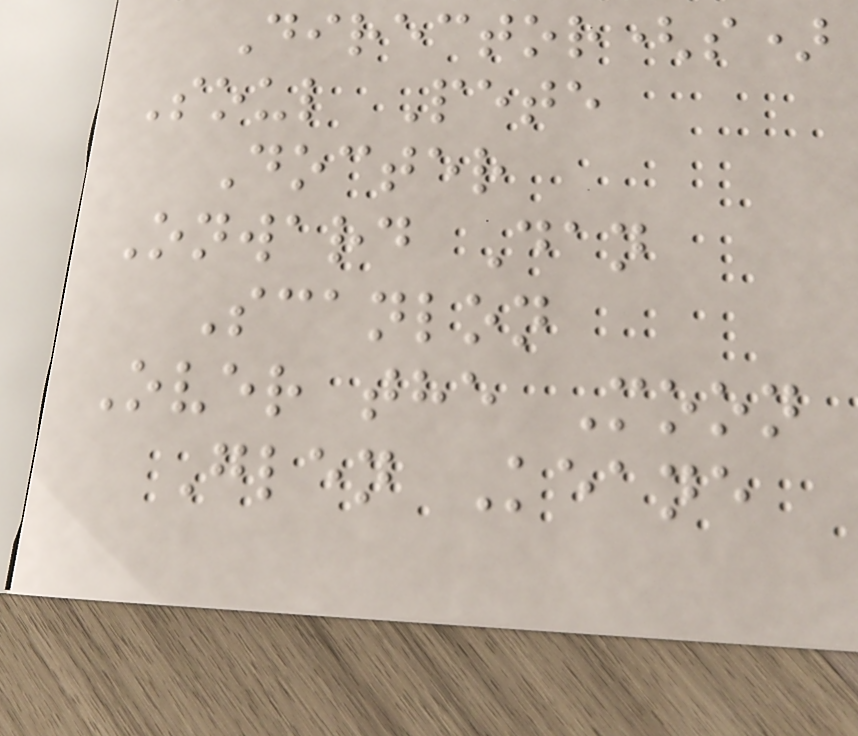Director(s)
Soul Pete
Docter
Onward Dan
Scanlon
Over the Moon
Glen Keane
